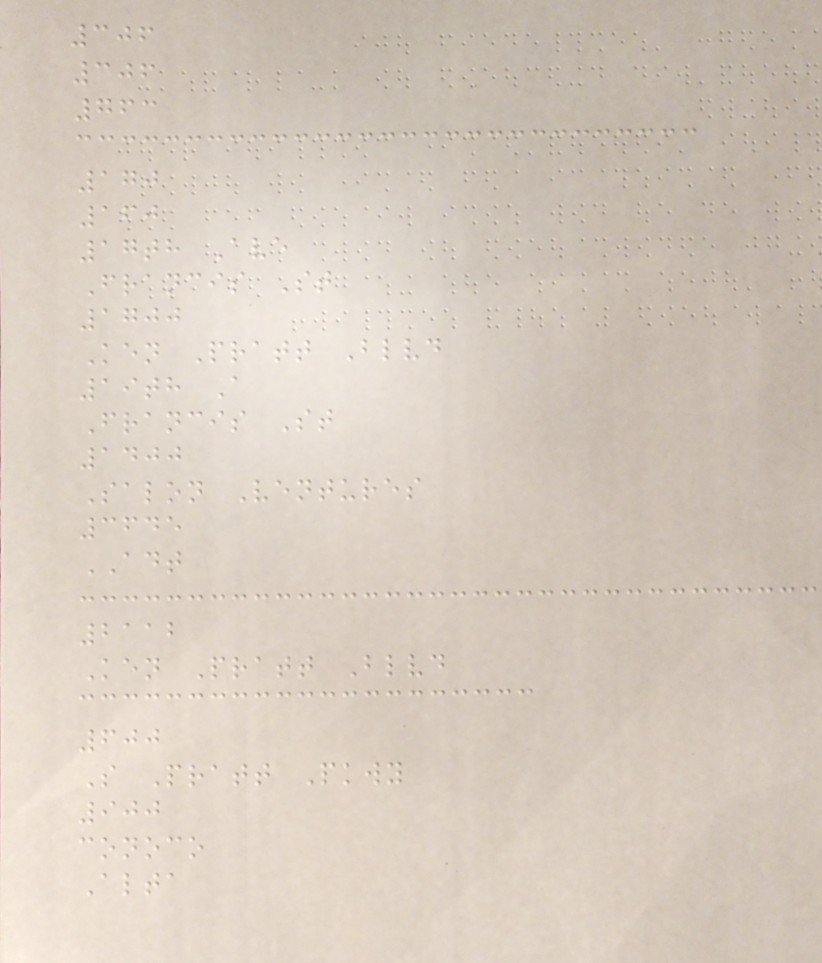306
306
763
170
160
17th Ave
Francis St
1700
Ken Pratt Blvd
19th A
Francis St
1400
Salon Ventures
3645
ADT
2112
Ken Pratt Blvd
600
S Pratt Pkwy
900
conoco
Alta
